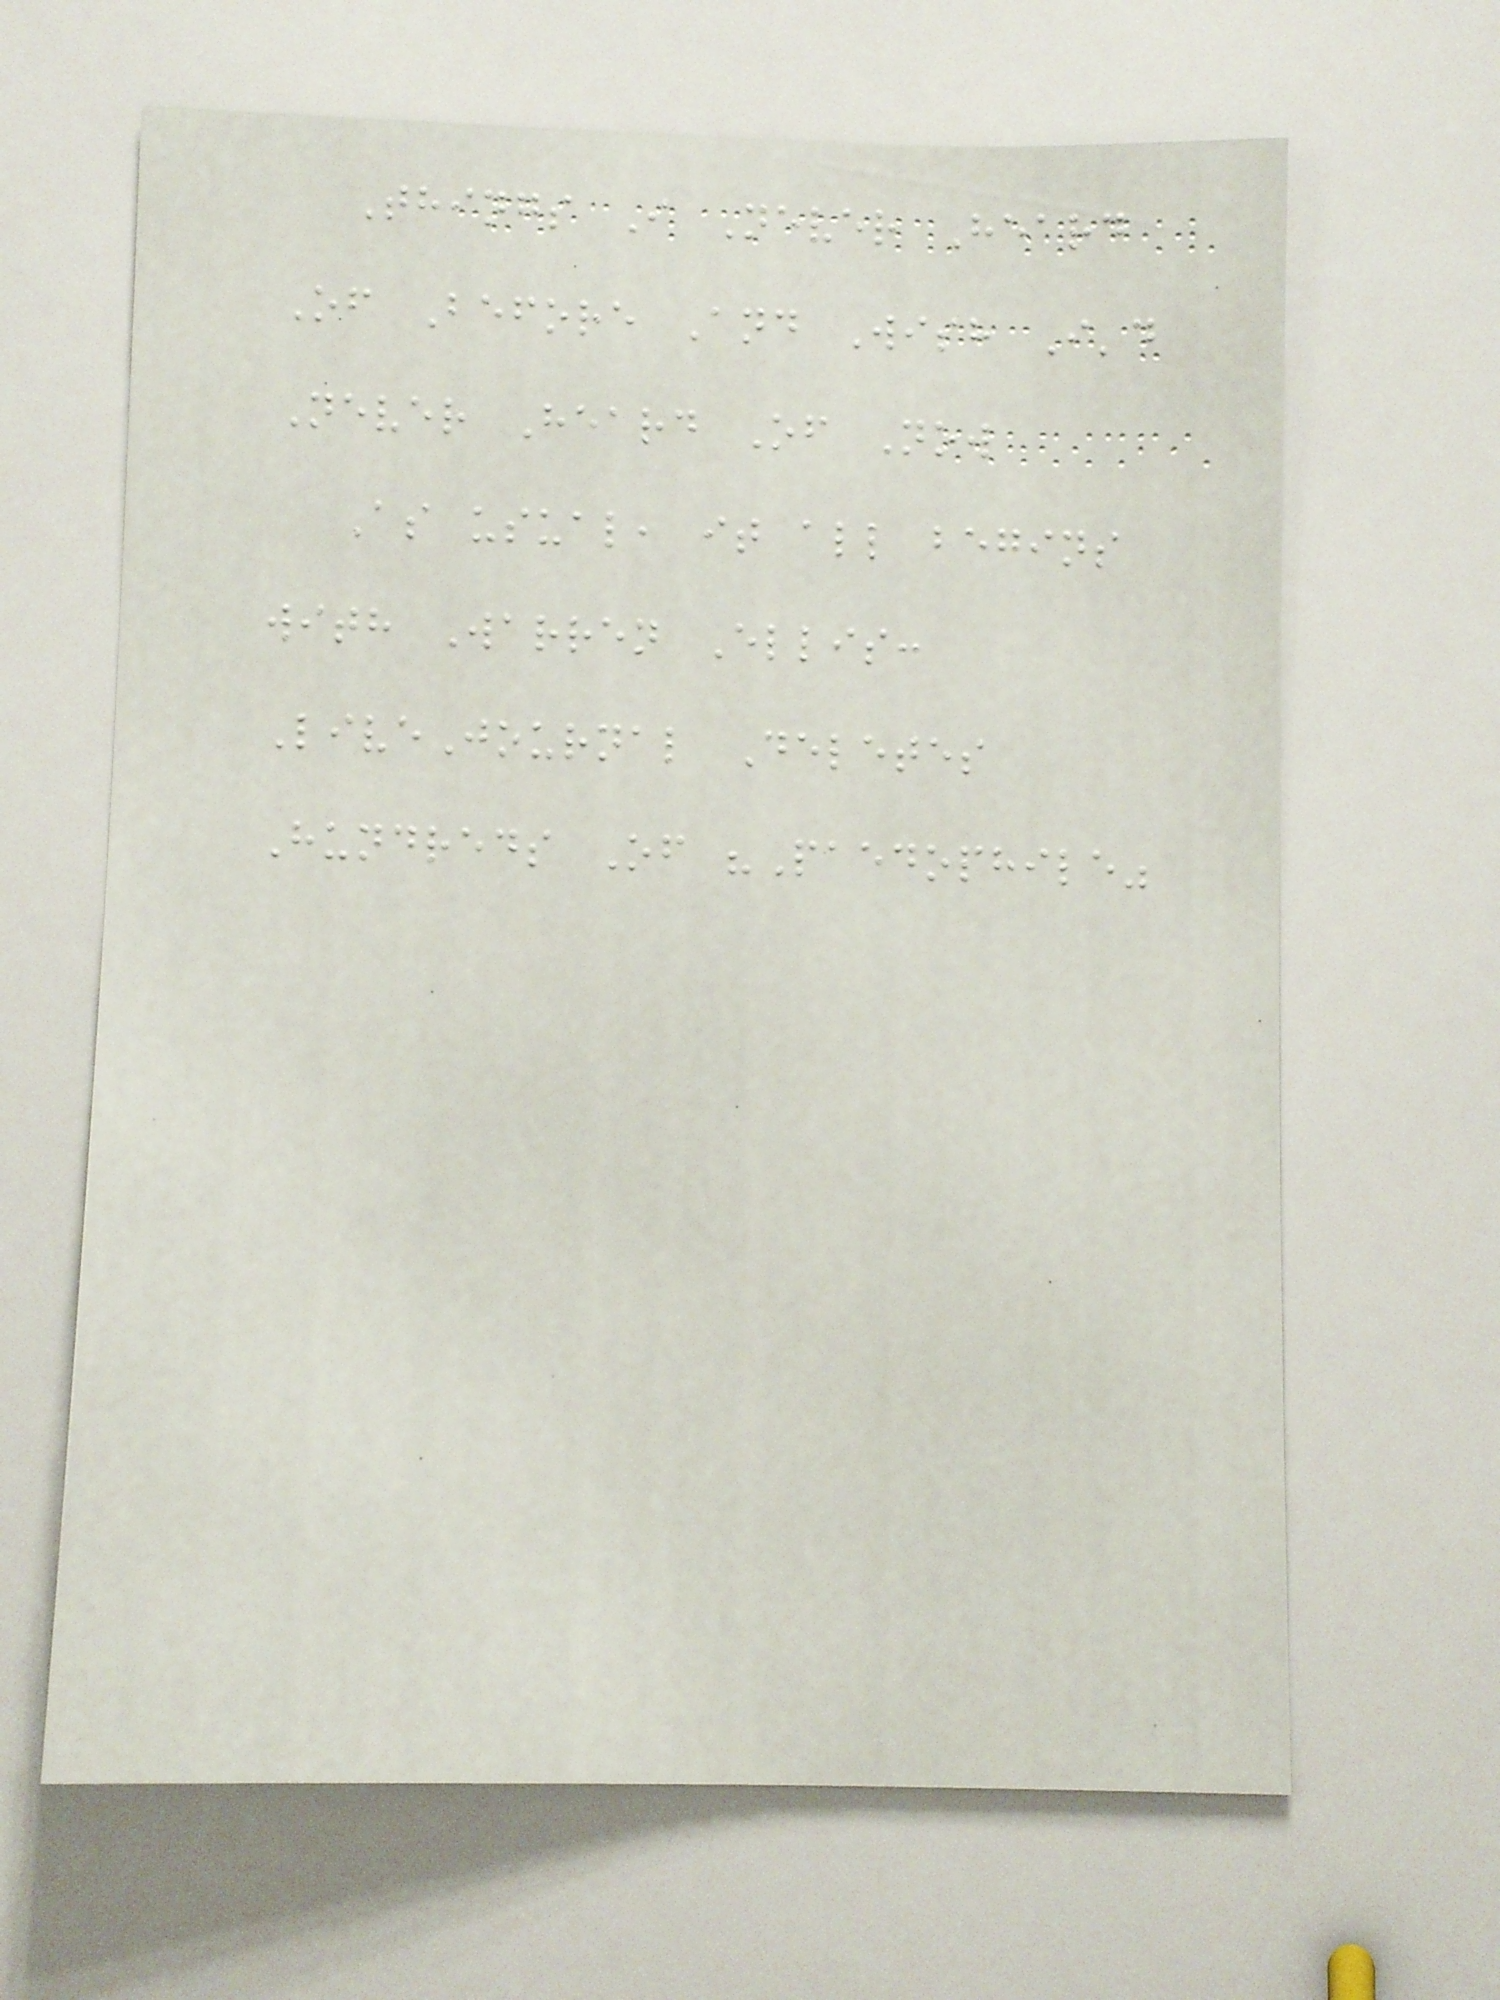Things I Never Heard
Of Before And Wish I'd
Never Heard Of Now
As usual, it all begins
with Warren Ellis:
LiveJournal Deletes
Hundreds Of "Paedophile"
